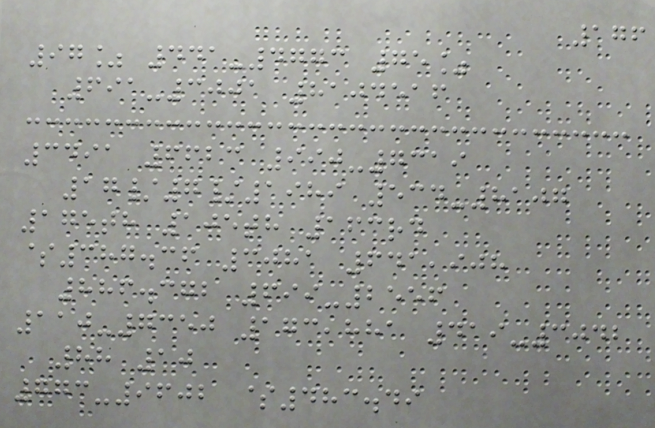176
97% 441-4773 75%
691-3001 8104516
3491 6623 990-7319
17/7/1989 534-8107
175th 105th 163rd
$387.36 3081 641,908
886.372 699-2556
110-7350 173,881 419-3042
88 10
773-9602 $483.49
